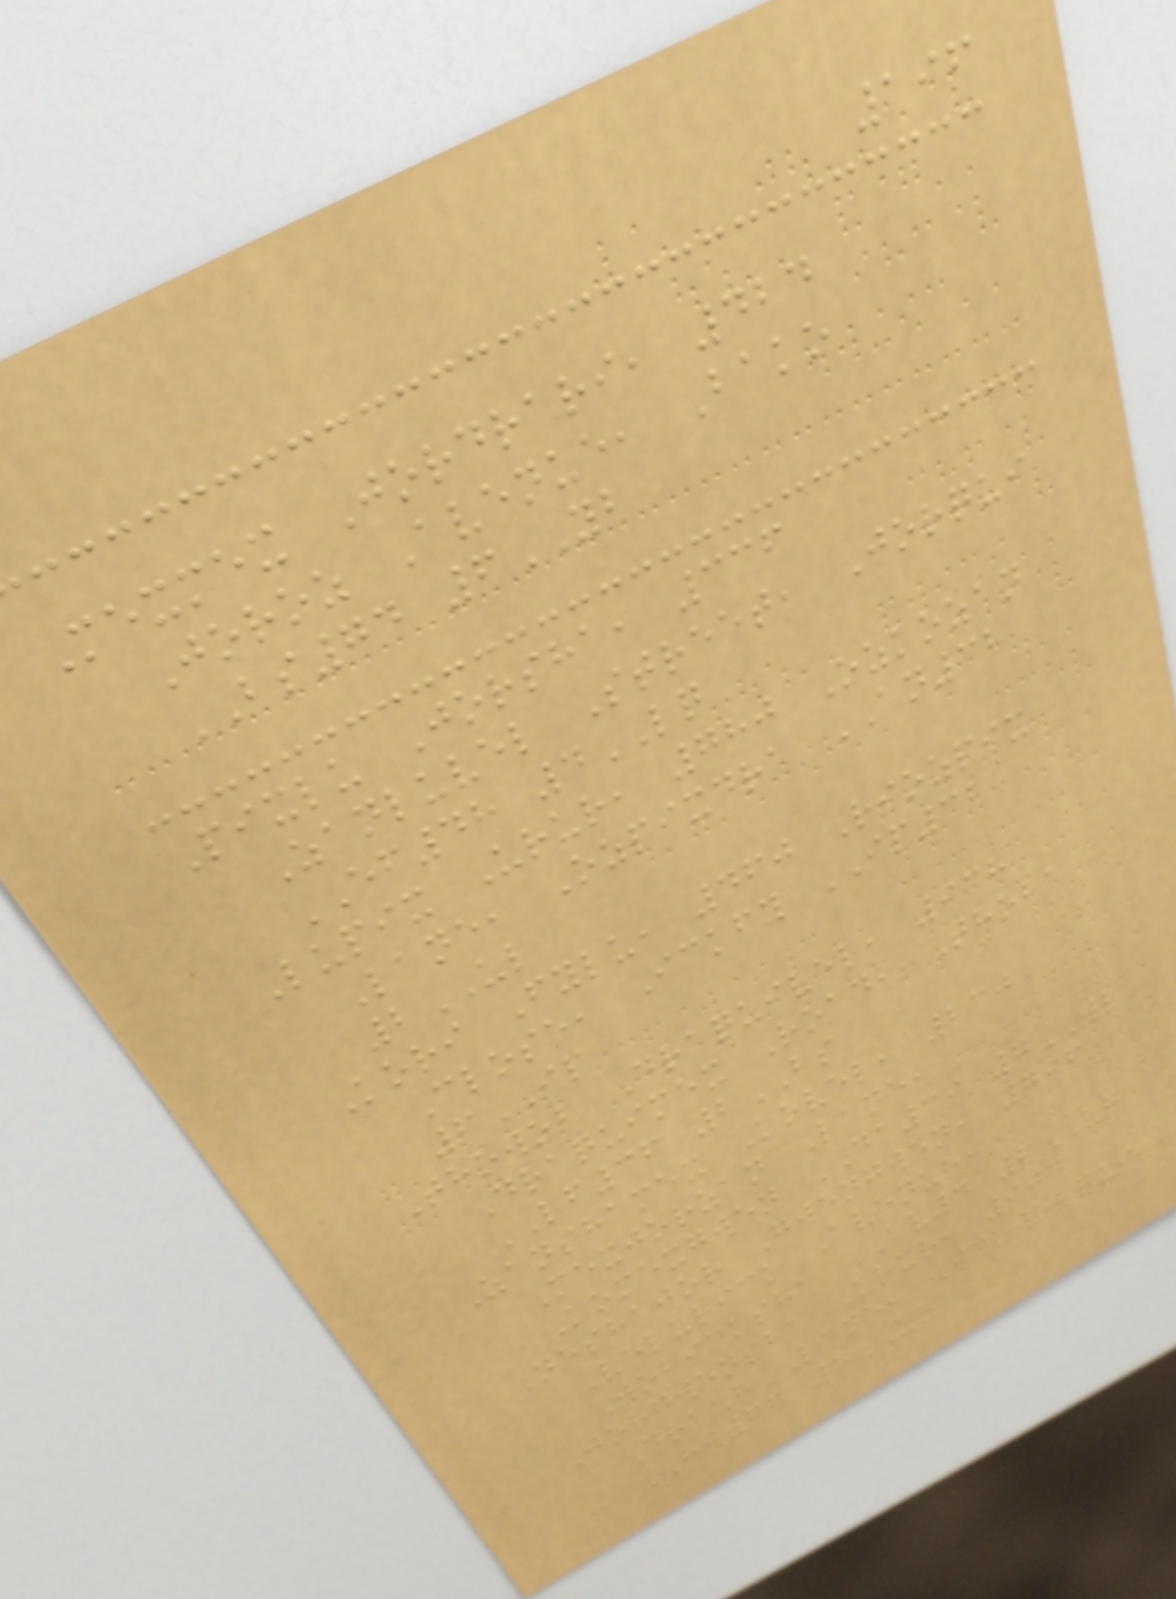196
Mexmex Jordrari, 424
Joroz Avenue, Bako
BS74 6YB
Pixlu Jorsha, 336
Zanluvel Street, Jorqui
EF48 4LQ
Lupix Urur, 780 Ozkozan
Lane, Ozpixdra AN32
2UL
Kori Fylu, 460 Riozpix
Close, Ickfy IP32
6IP
Thowob Draquivel, 938
Draquimex Road, Thoba
LF36 2BS
Zanshamex Kovel, 230
Mexjorzan Lane,
Komexgwen DA39 7WL
Neshajor Gwengwen, 796
Velurick Avenue,
Wobicksha AV4 6VG
Jorgwensha Urur, 904
Draur Lane, Ickwobqui
HW67 5UZ
